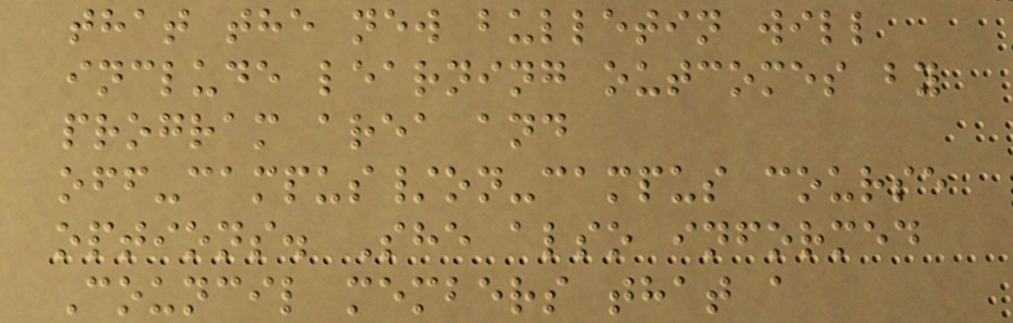that the new bulletin will
include learning outcomes by
program area and
off-campus/on-campus course
options. She also informed
Council members that a
